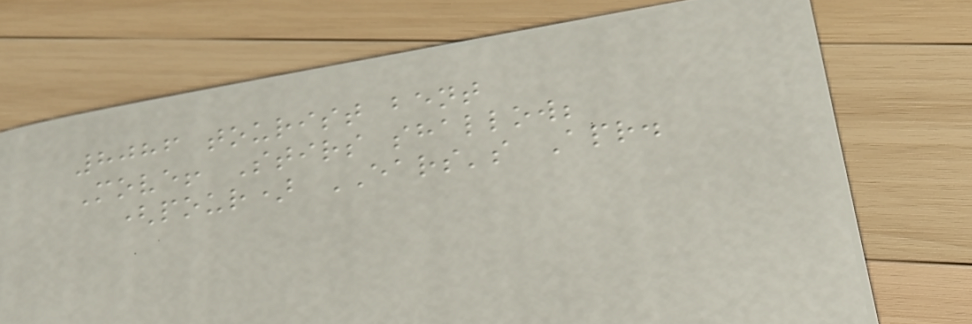8086 tourist bent
Move! Stirs shallow;
(pour) EARS's Apr.
